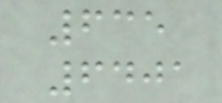635
6401
